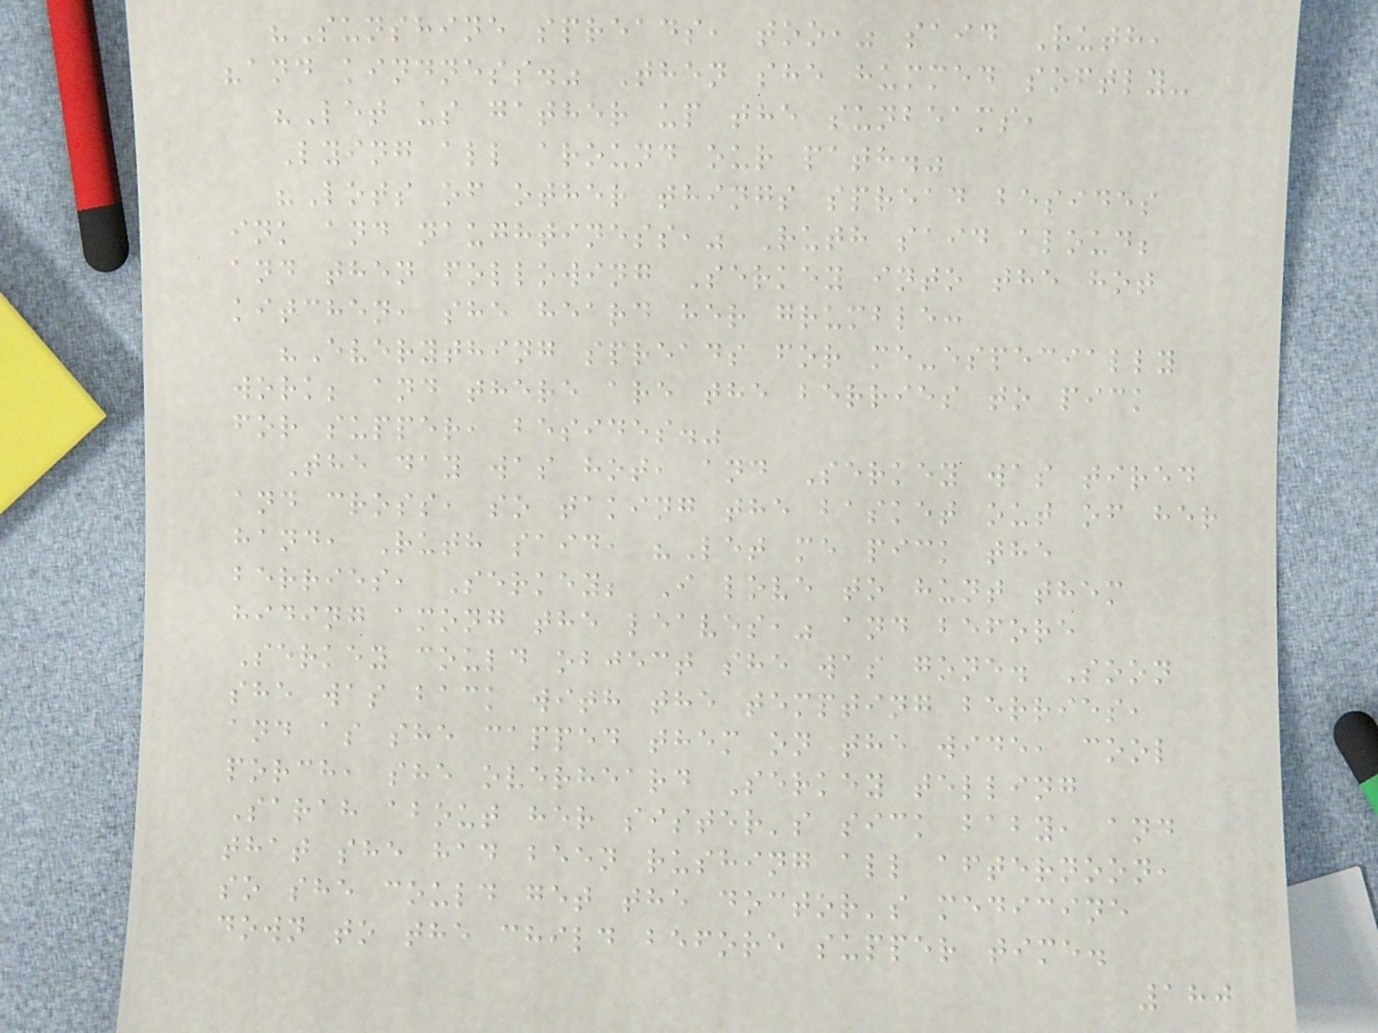"Sunshine spreads, too," said Ruth,
"and kindness." Then she hummed softly-
"Let us gather up the sunbeams,
Lying all around our path."
"Lots of other things spread besides
ink and naughtiness," Ruth said aloud;
and then following Serkey into the hot
kitchen, she heard her grumble:
"Everything spreads for me-especially
work; and there are the berries to pick
for supper, besides."
The day was hot, and Serkey was tired
and cross, so taking the basket out of her
hand, Ruth said, "Let me pick the
berries, Serkey; I love to hunt them
hiding among the leaves," and before
Serkey could object she was gone. Soon
she was back with the tempting berries,
and as she capped them on the wide, cool
porch, she overheard Serkey telling
Sarah about her sister's sick baby, and
that she had been rushing all afternoon,
so she could get the doctor's medicine
down to the child before supper time.
180
